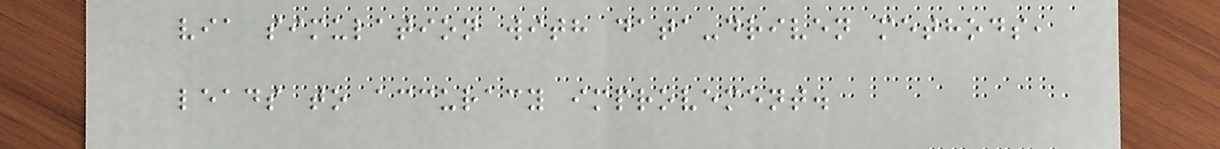via simulation with data-driven methods,
leads to accuracy improvement.
